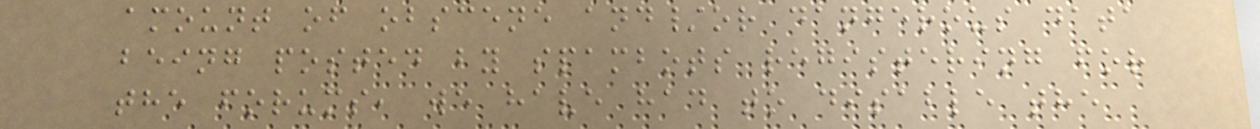amount of obscene and/or dangerous data
being posted by spambots registering for
the forums, we have had to disable the
